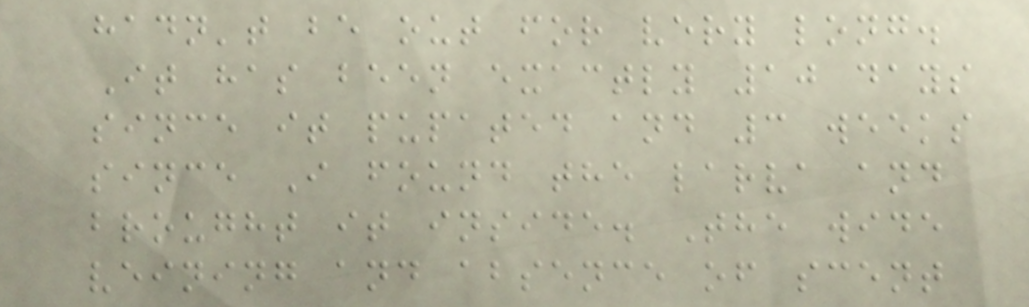hadn't be out for very long.
It has been exactly 10 days
since it pupated and 3 weeks
since I found the larva and
brought it inside. The wide
veining and absence of scent
